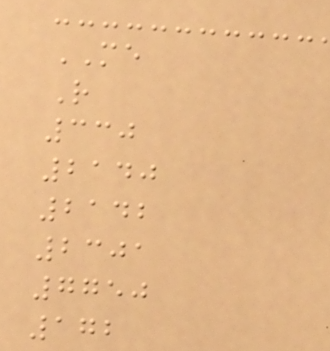ME
R
330
2140
2142
2301
7750
172
